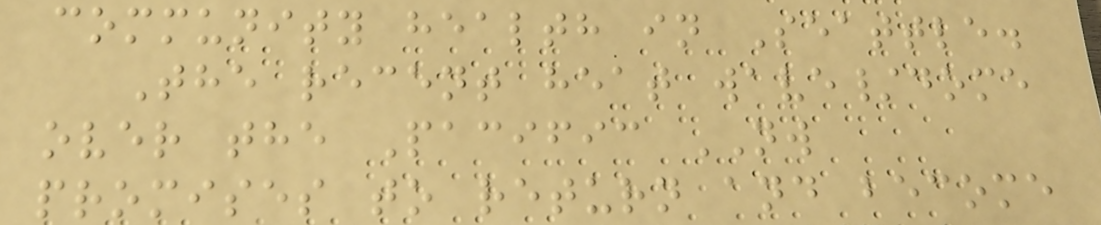community health in Seattle.
The recent heat wave/dome
over the Pacific NW
promises to return and become
